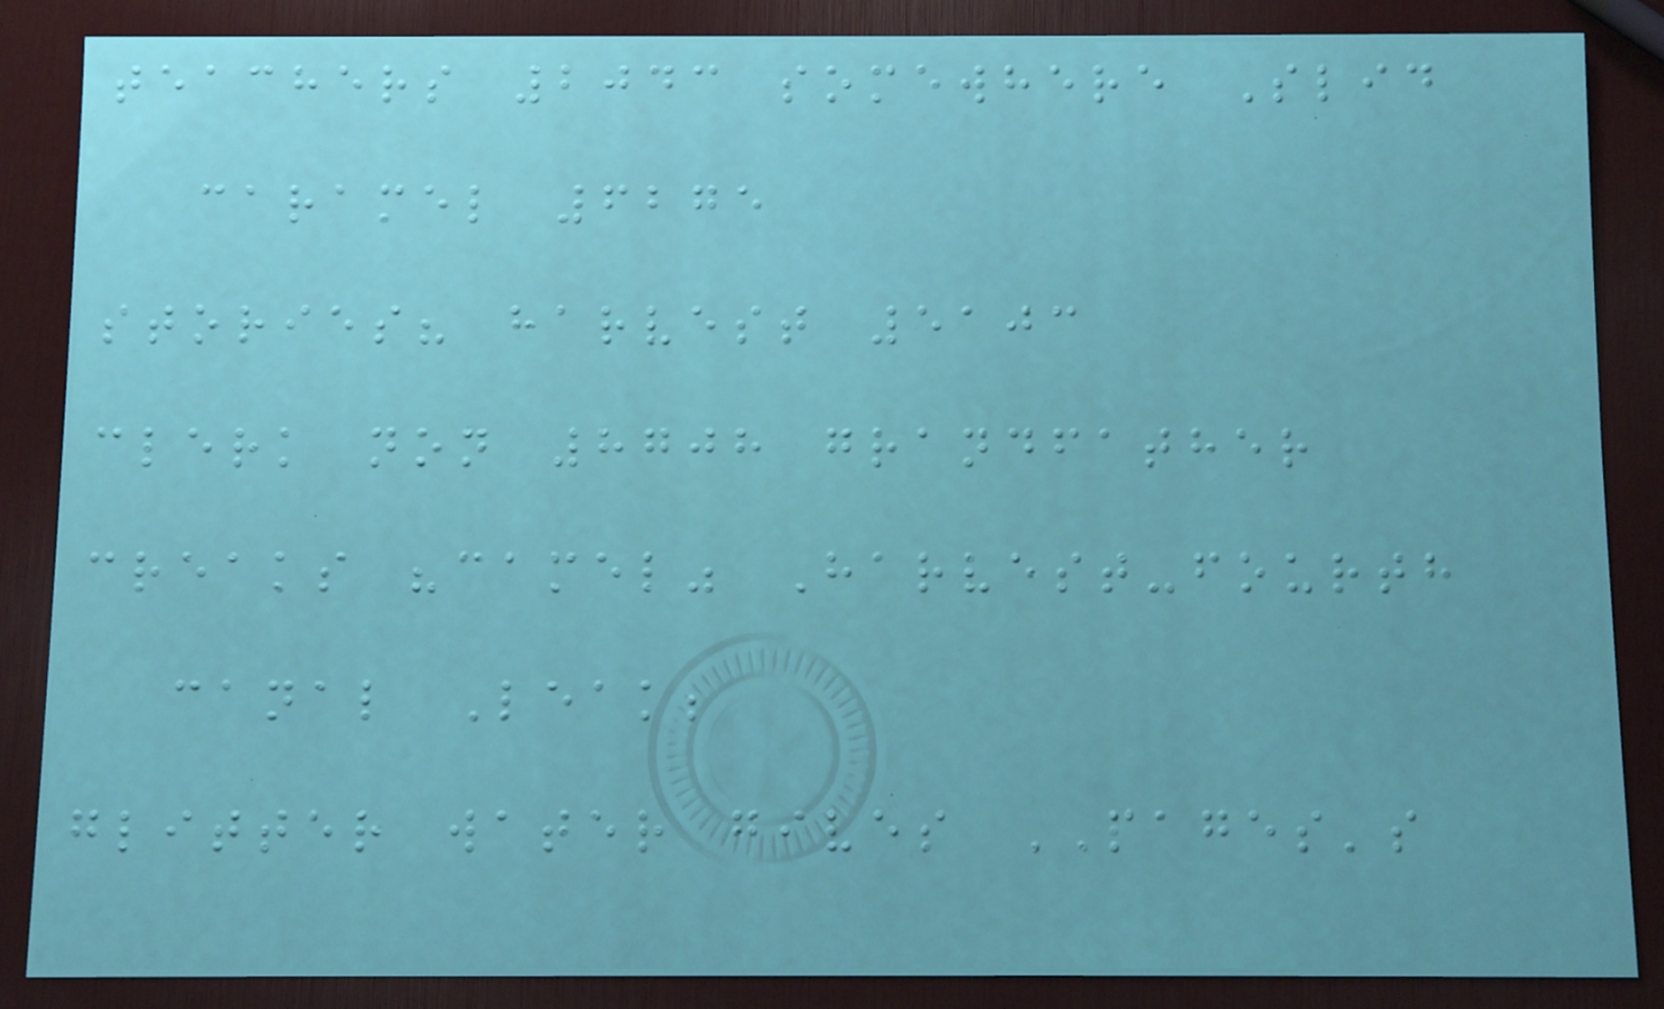teachers 2043 somewhere Slid
caramel 6275
stories? harvest 5103
clerk non 8708 grandfather
creaks "camel" Harvest-fourth
canal Leak;
glitter water gives PAGES's
